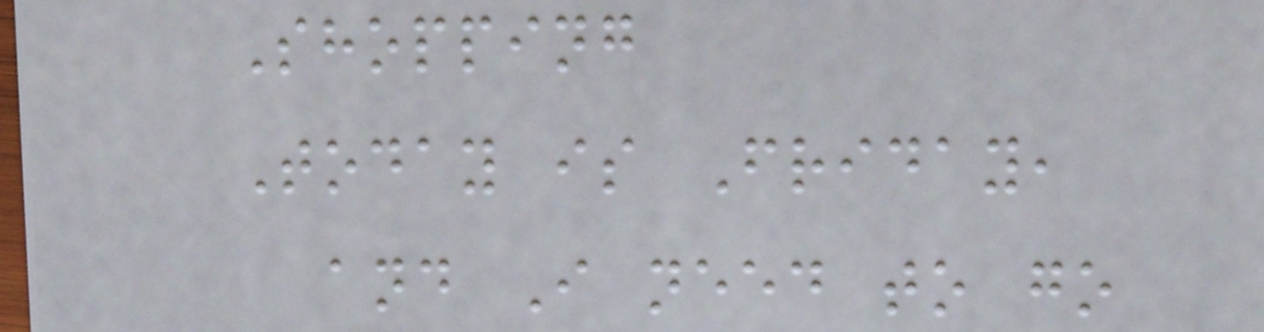Shopping
Today is Friday,
and I need to go
